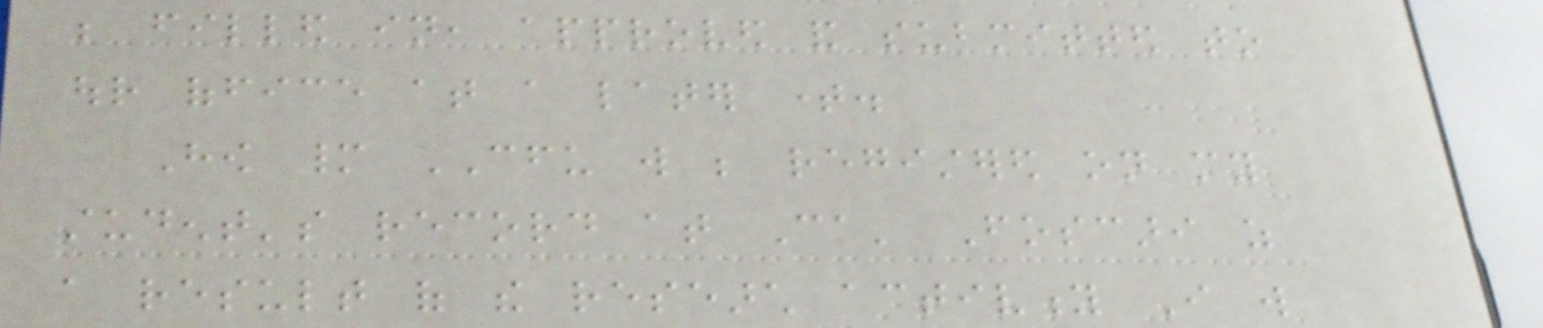be filled in, approved and submitted to
our office at a later time.
How many CFU will be registered on my
student's record at Ca' Foscari as
a result of the research activity I will
